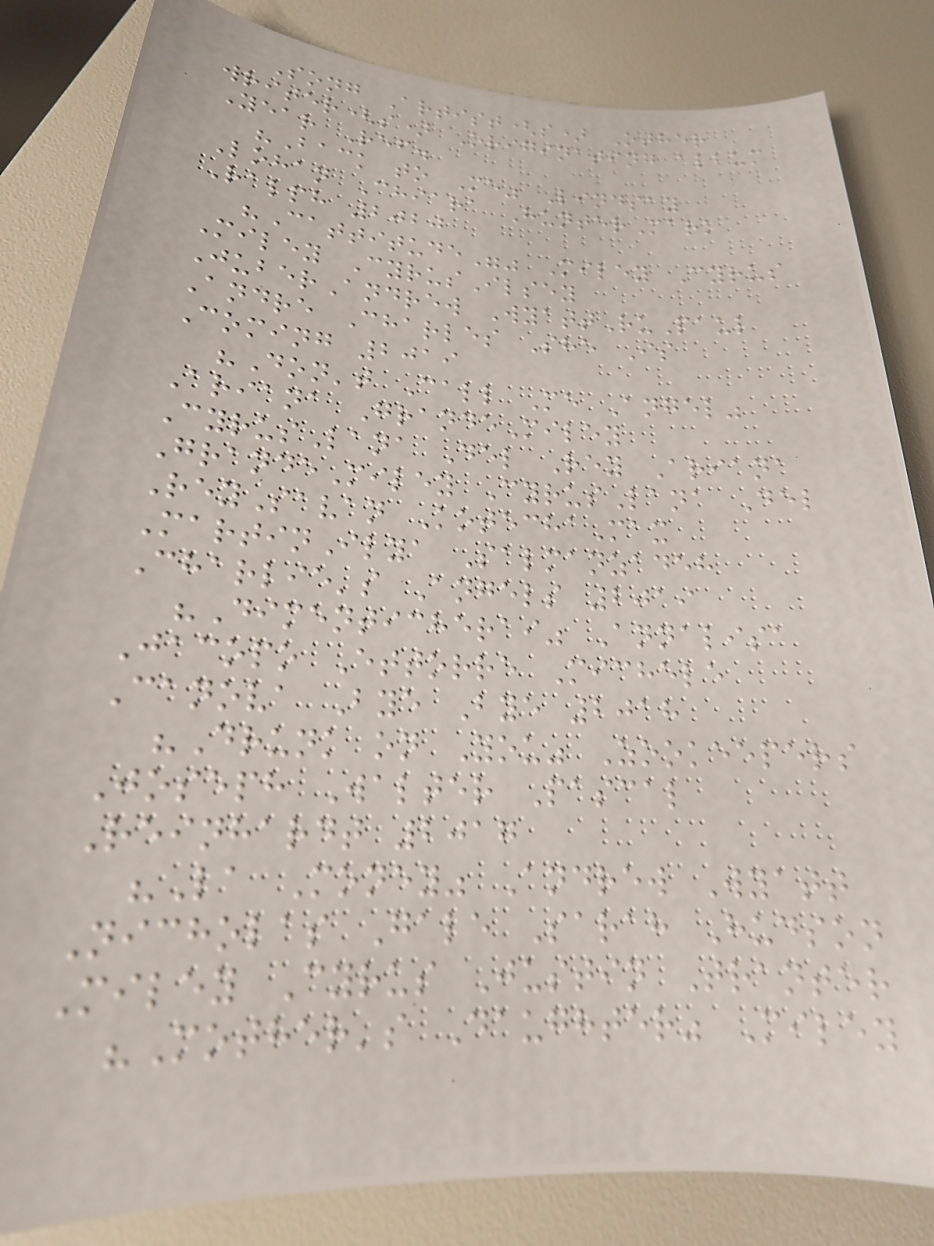Song Artist(s) Other
writer(s) Originating album
Year Ref.
"Back to Me" Lindsay
Lohan Chiara HunterMark
Ralph 2020
"Cattitude"" Miley Cyrus
Miley CyrusIlsey
JuberAndrew WyattRuPaul
Andre Charles She Is
Coming 2019
"Don't Call Me Angel"
Ariana GrandeMiley
CyrusLana Del Rey Ariana
GrandeMiley CyrusLana Del
ReySavan KotechaMax
MartinIlya Salmanzadeh
Charlie's Angels 2019
"Dimenticherai" Annalisa
Jacopo Ettorre Michele
Canova Bye Bye 2018
"Drunk on You" Zookeepers
Joseph Walter Pascal
Reinhardt 2017
"La Money" Andrew Wyatt
Nicholas Gale Sarah Hudson
Miley Cyrus Justin Tranter
"Mother's Daughter" Miley
